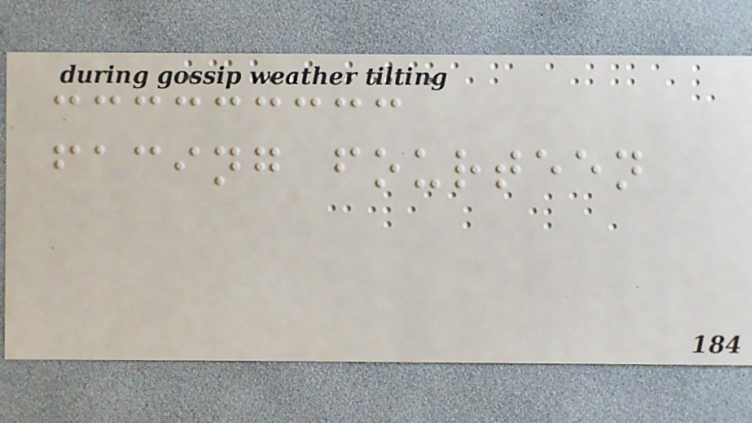facing fourteen
